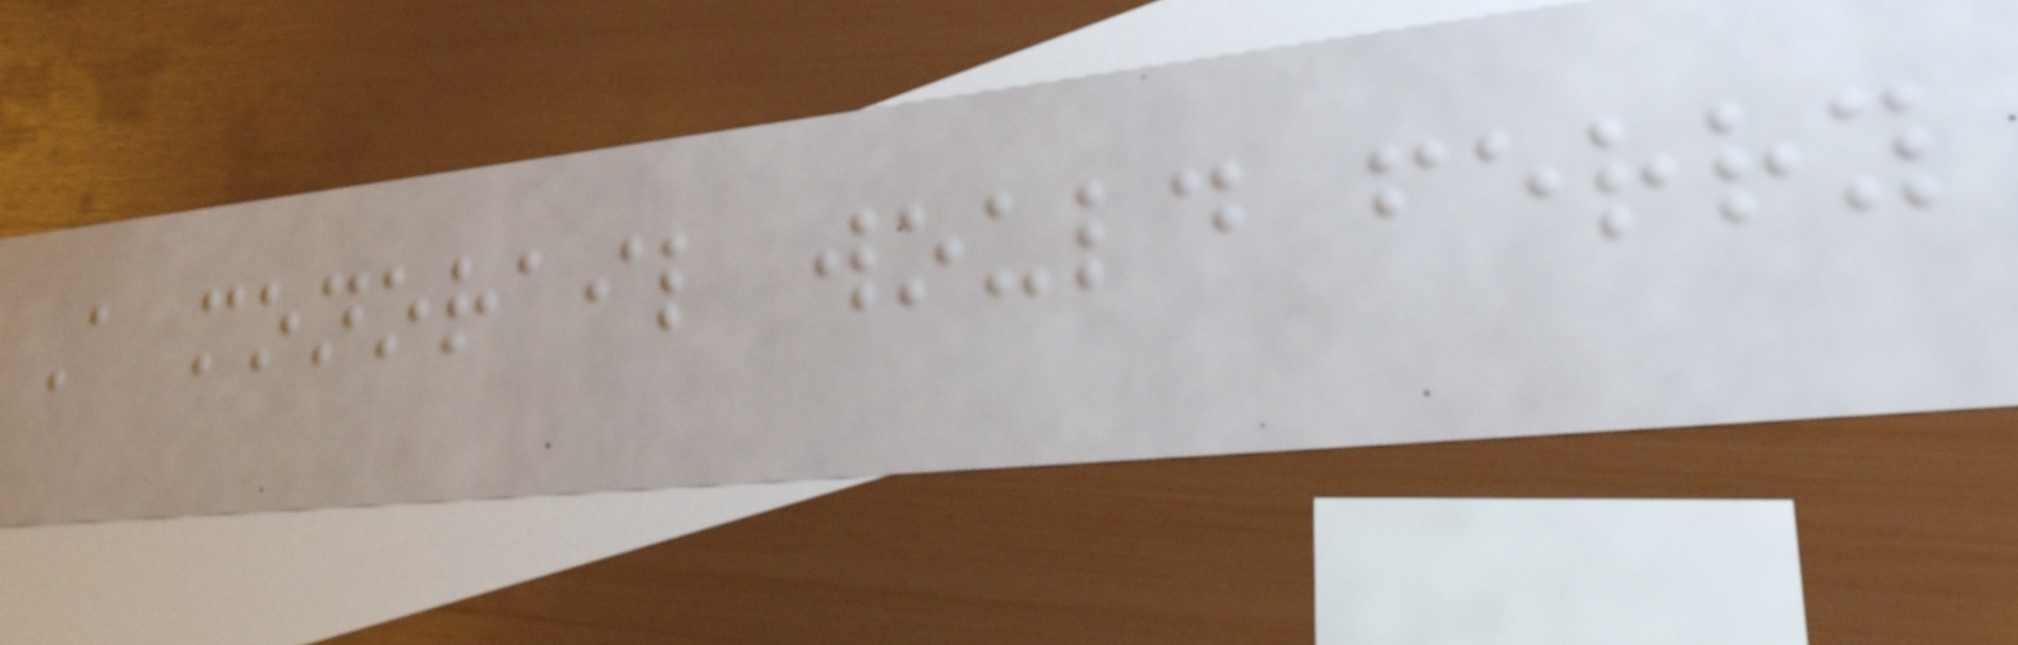A monorail would ferry
